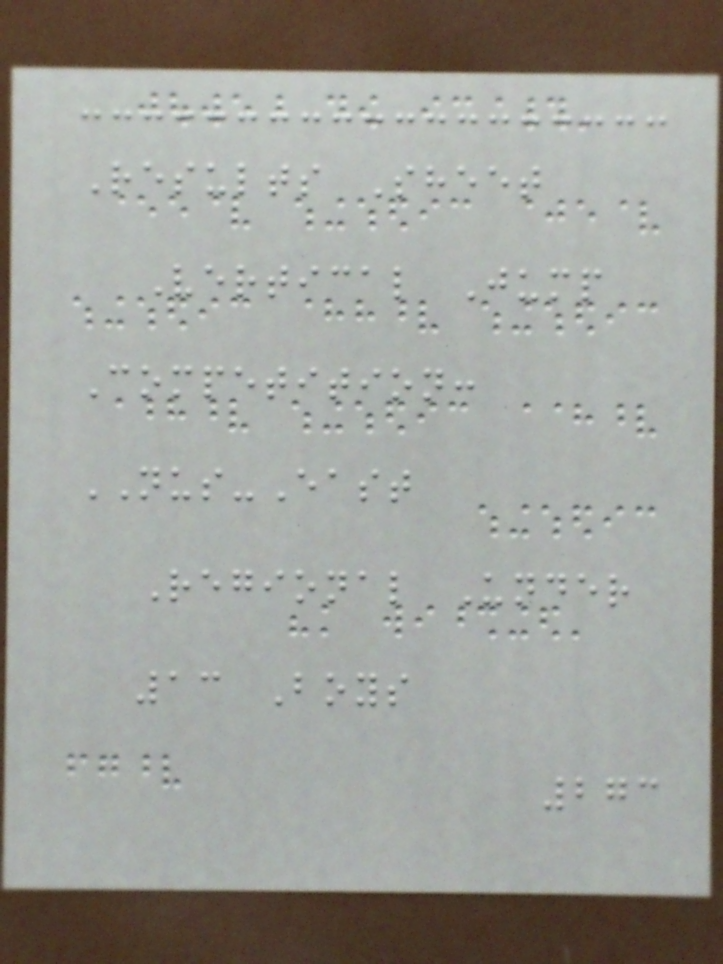Results Sheet
Vertical Jump
Competition:
NUS-East
Regional Under
13 Boys
273
